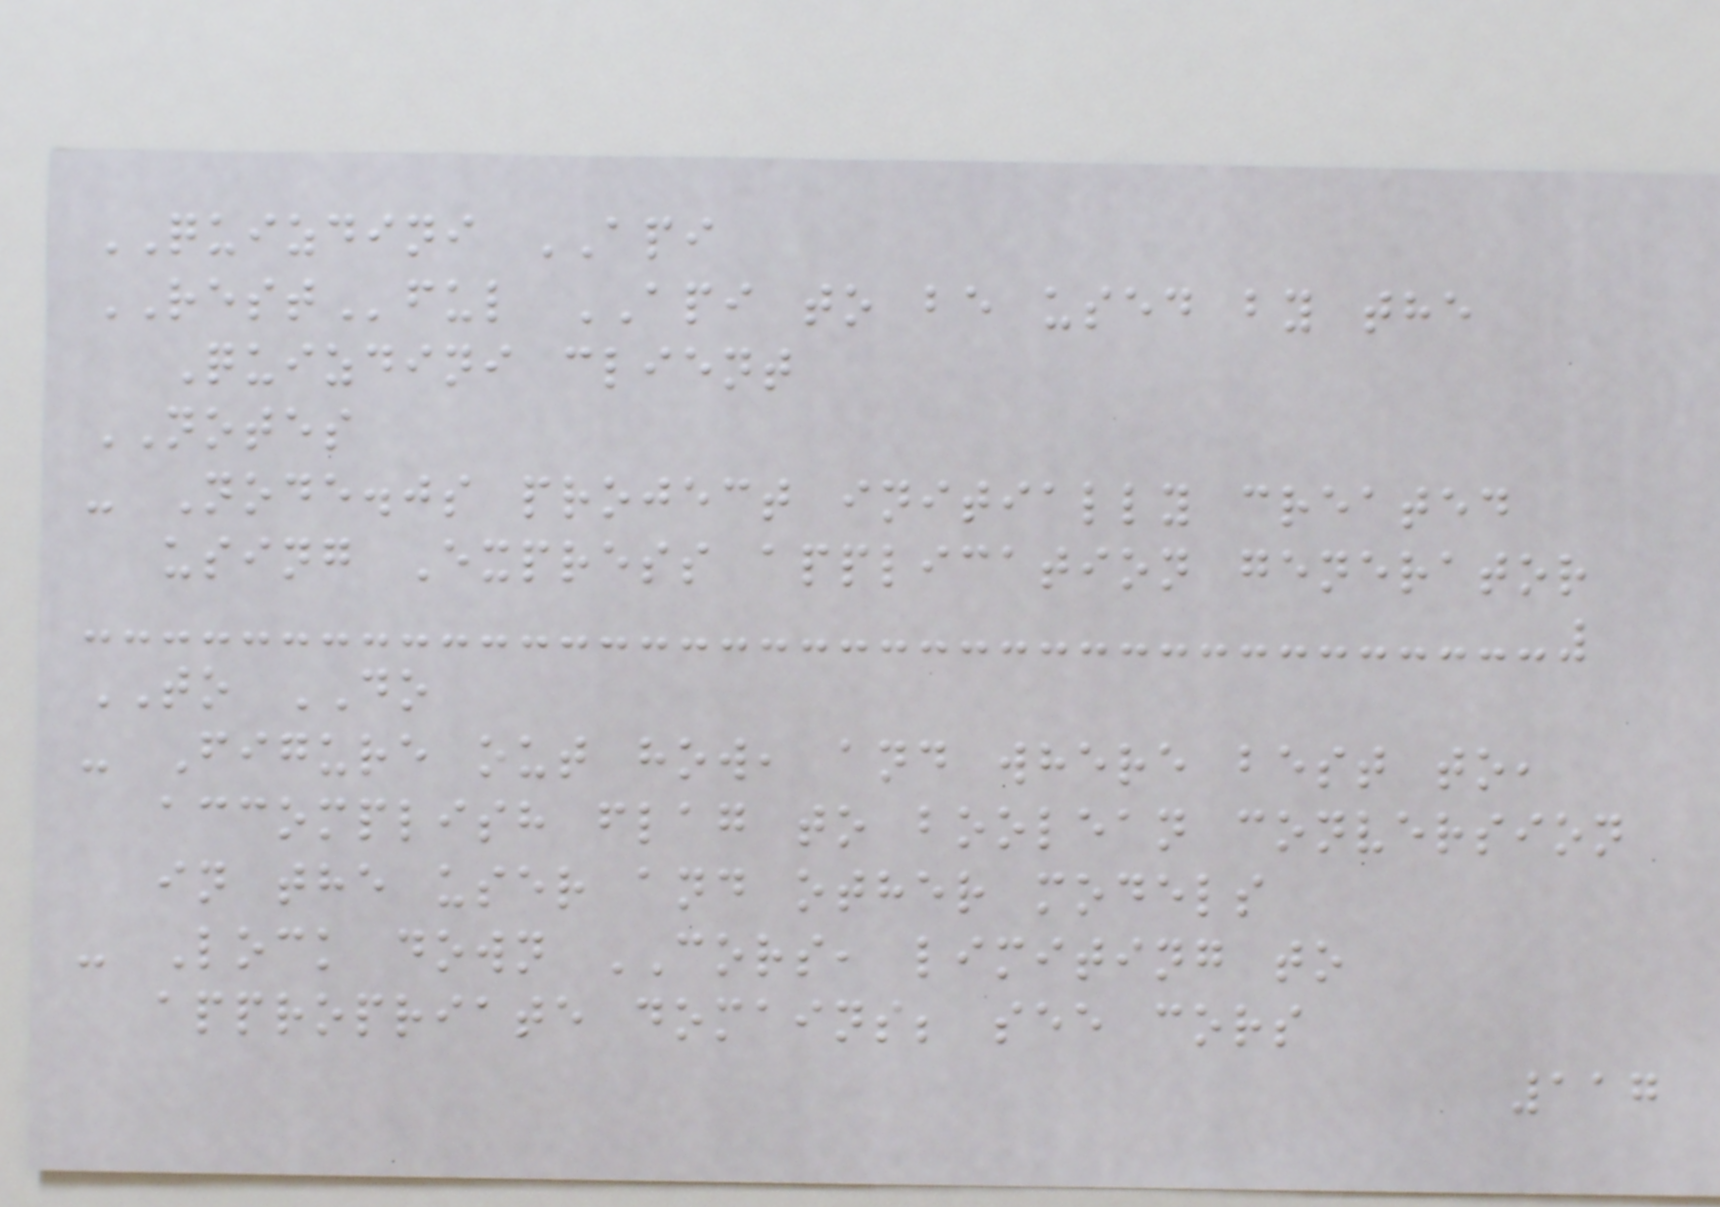QUIZDINI API
RESTful API to be used by the
Quizdini client
NOTES
- Node.js project initially created
using Express application generator
TO DO
- Figure out how, and where best to,
accomplish flag to boolean conversion
in the user and other models
- Lock down CORS, limiting to
appropriate domains; see cors
117
